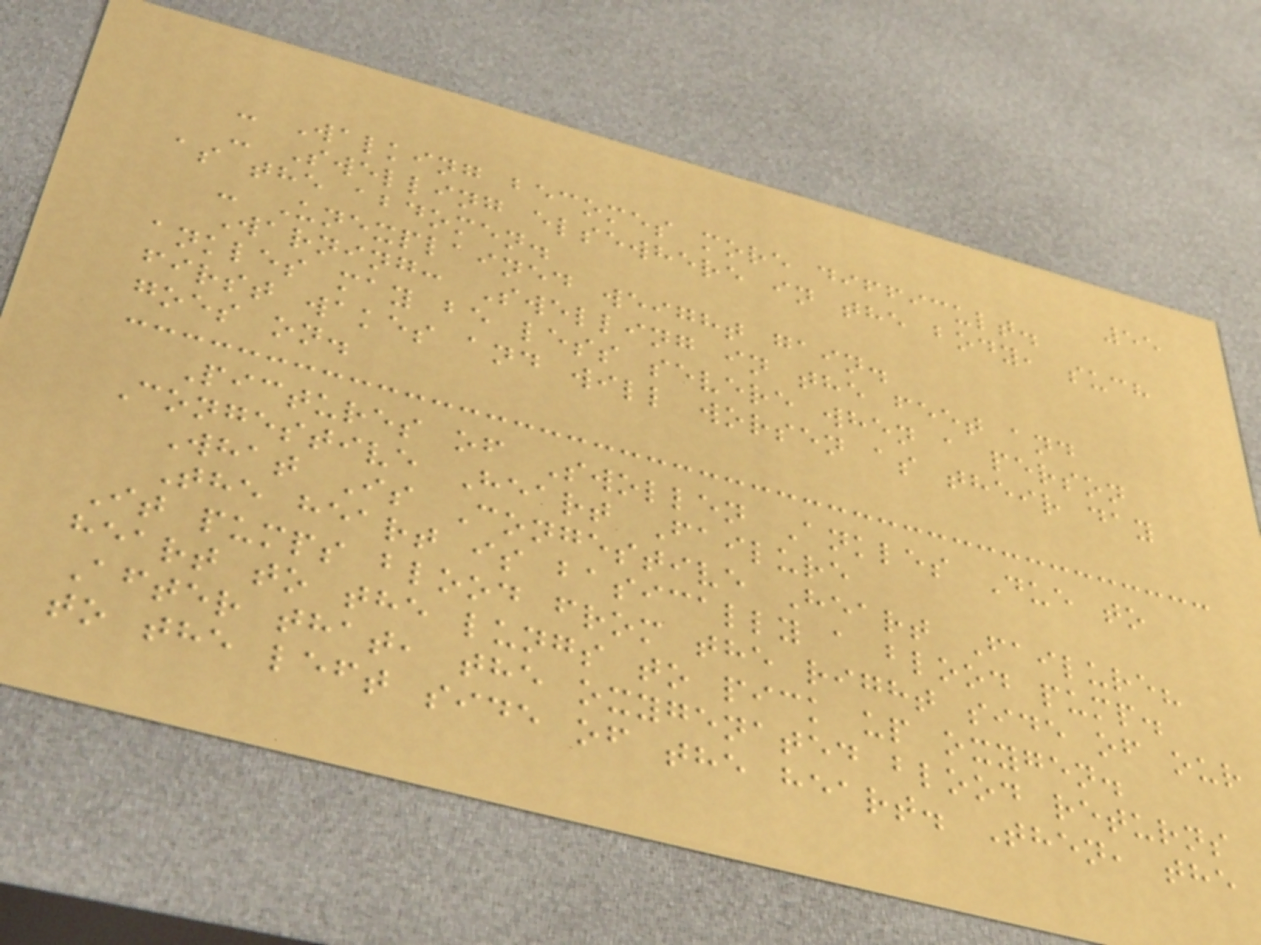55
- Walking becomes more difficult.
- Swelling elsewhere in the body, such
as the abdomen.
- Unexplained weight gain.
Warning: Swelling in the feet and
ankles may be less severe when a person
first wakes and will worsen as their day
goes on.
Pictures of Swollen Ankles Due to
Congestive Heart Failure
What Is Congestive Heart Failure?
The heart is basically a blood pump.
It pumps blood from the right side of our
heart to the lungs to pick up oxygen.
After that, the oxygenated blood returns
to the left side of the heart. Then, the
